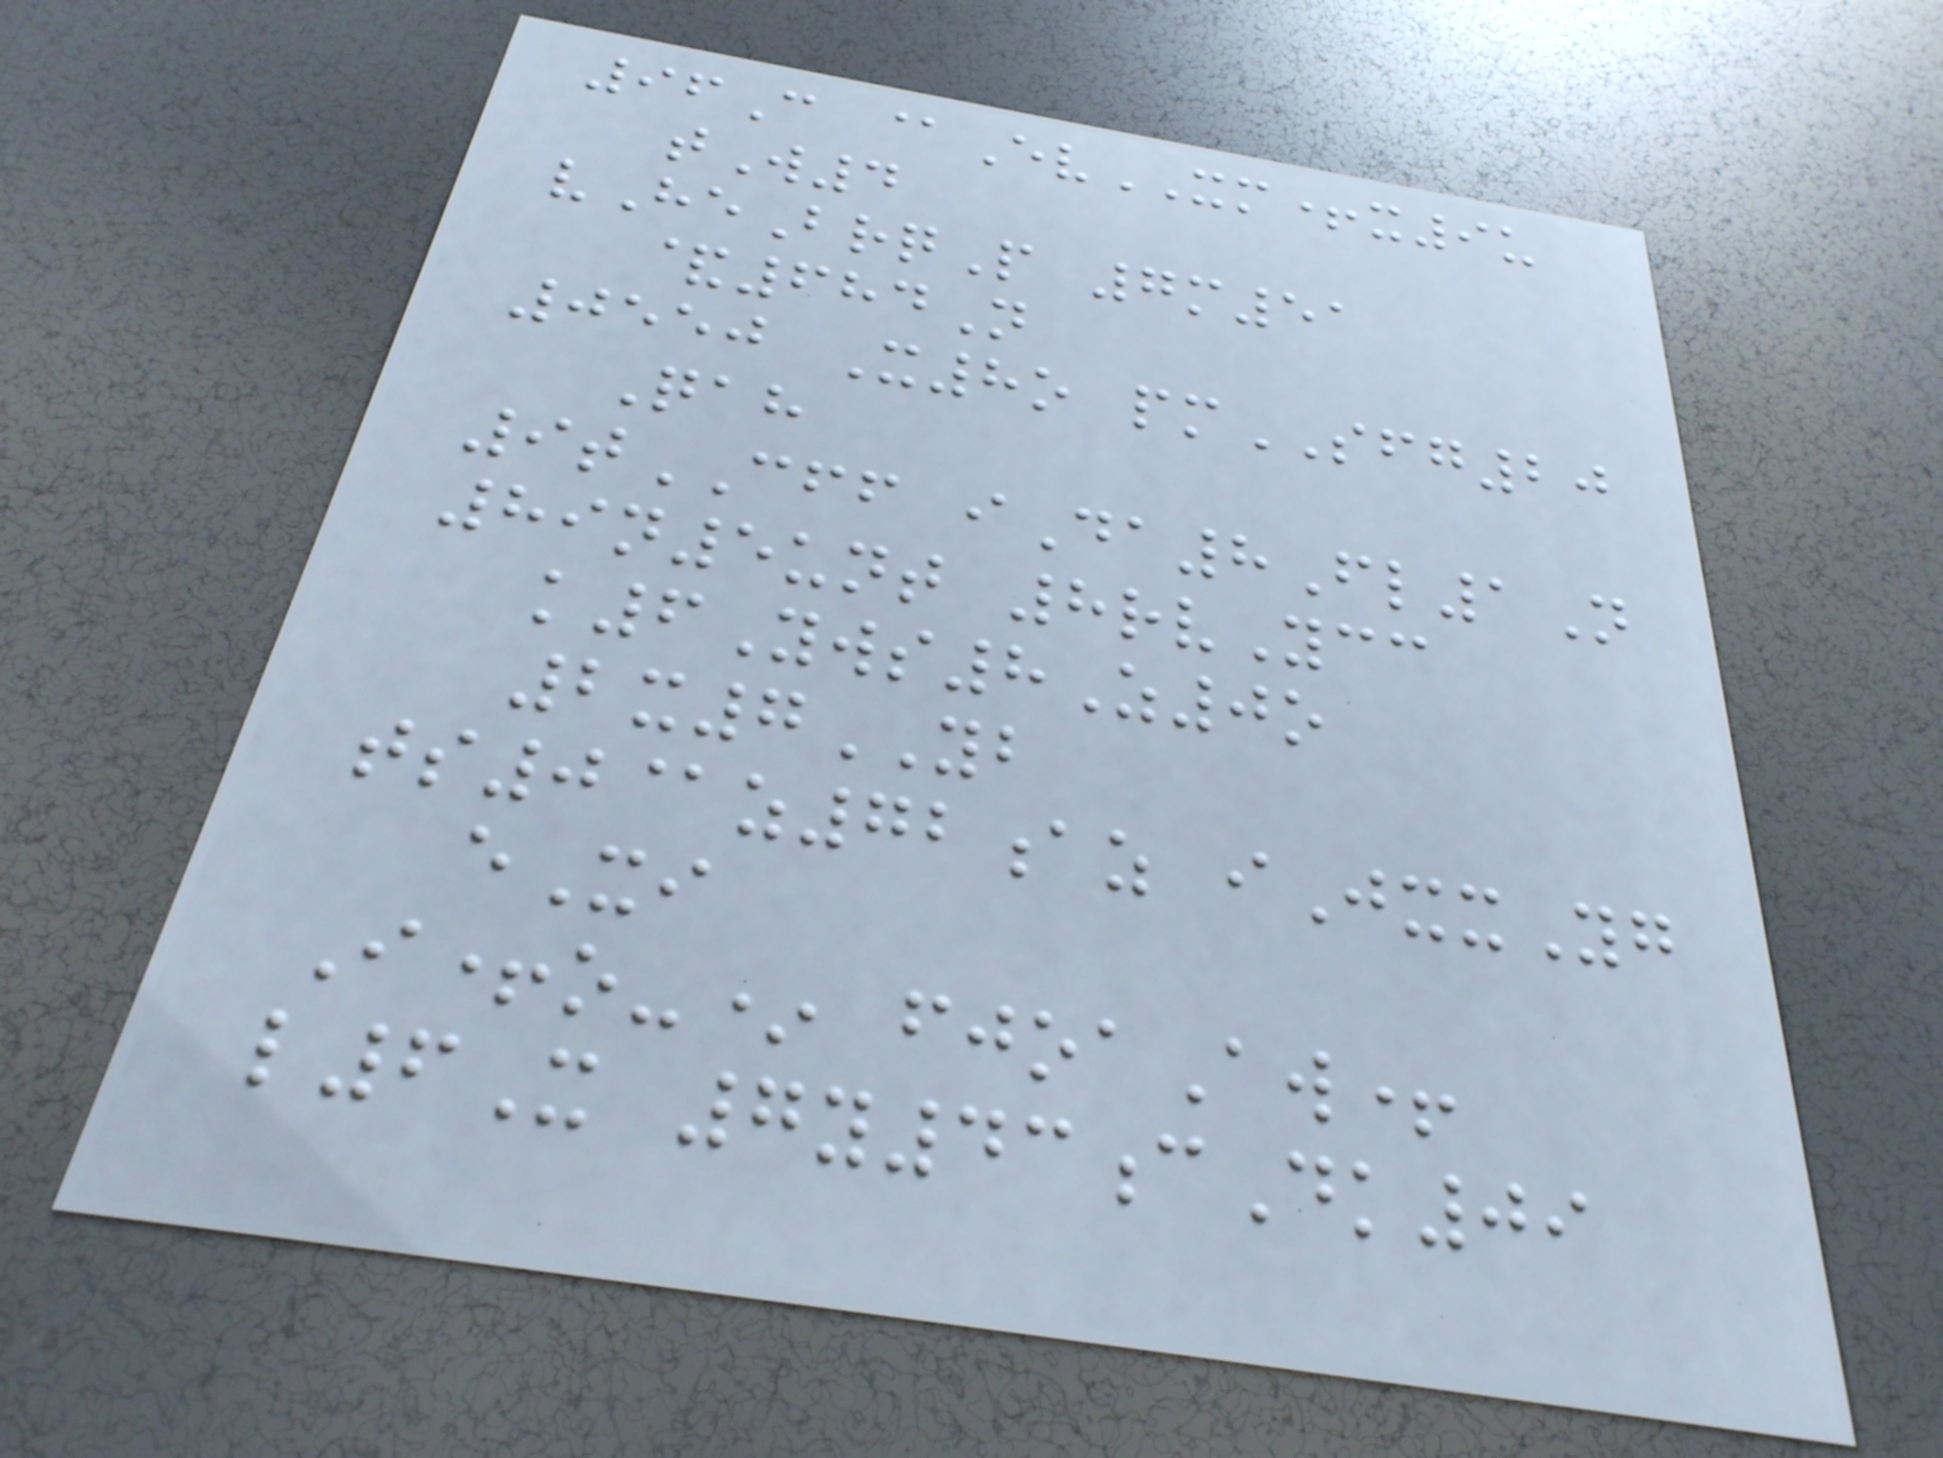96C @EvXM+x9u
tW4
vHeBrqP 7m51
&684N
0550 X8o pmSFG20
Qah
9tCFF iDa8Fl1N
89n5unt 8rvYcc
k6Yws8Z0o
2x7YB
ts0@z72az iJxxYg
eXi
I+o-* fjoaAw+
l6X 7y43cDk09
